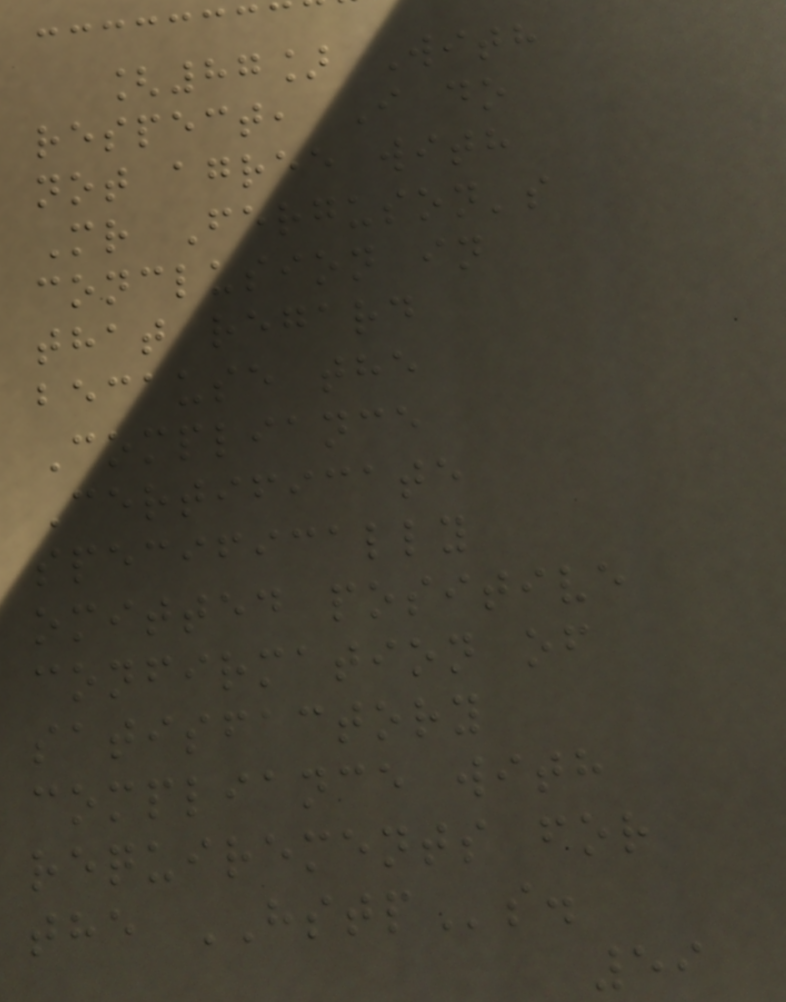[87] With
respect, I do
not agree with
Mr Ferguson's
conclusion in
that regard
because the
Compliance
Certificate
specifically
omitted positive
confirmation of
satisfactory
compliance with
requirements for
the HSTPs.
59
